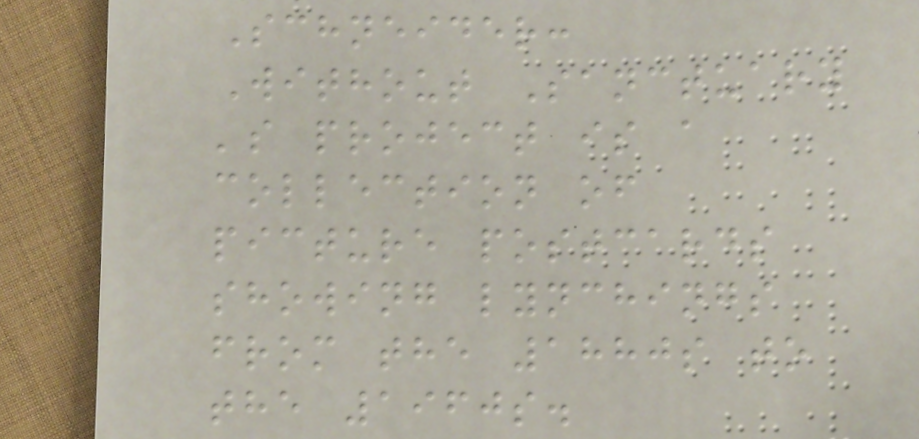Schneider:
Without Sanctuary
's project is a
collection of
picture postcards
showing lynchings
from the 1880s to
the 1960s.
